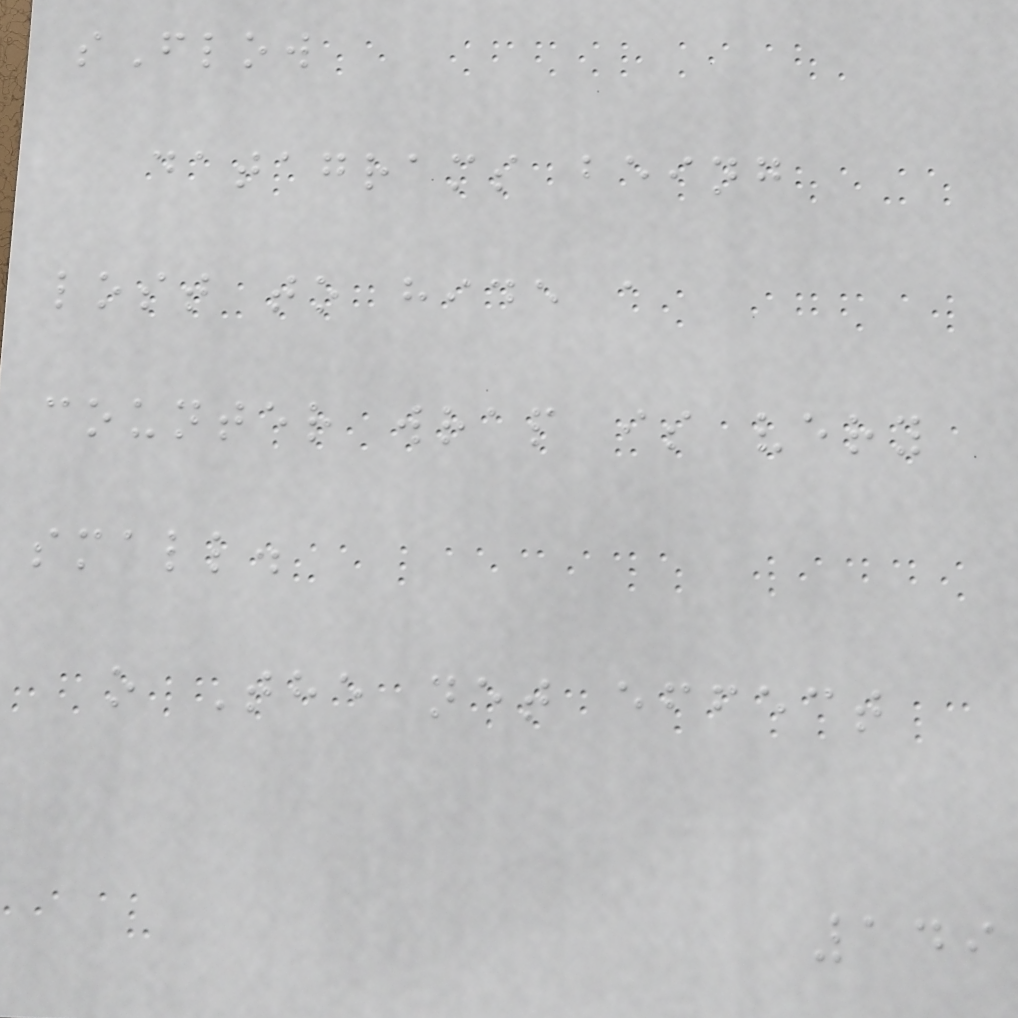sFlow
datagrams being
lost to hide a
counter wrap is very
small.
o The net effect
149
